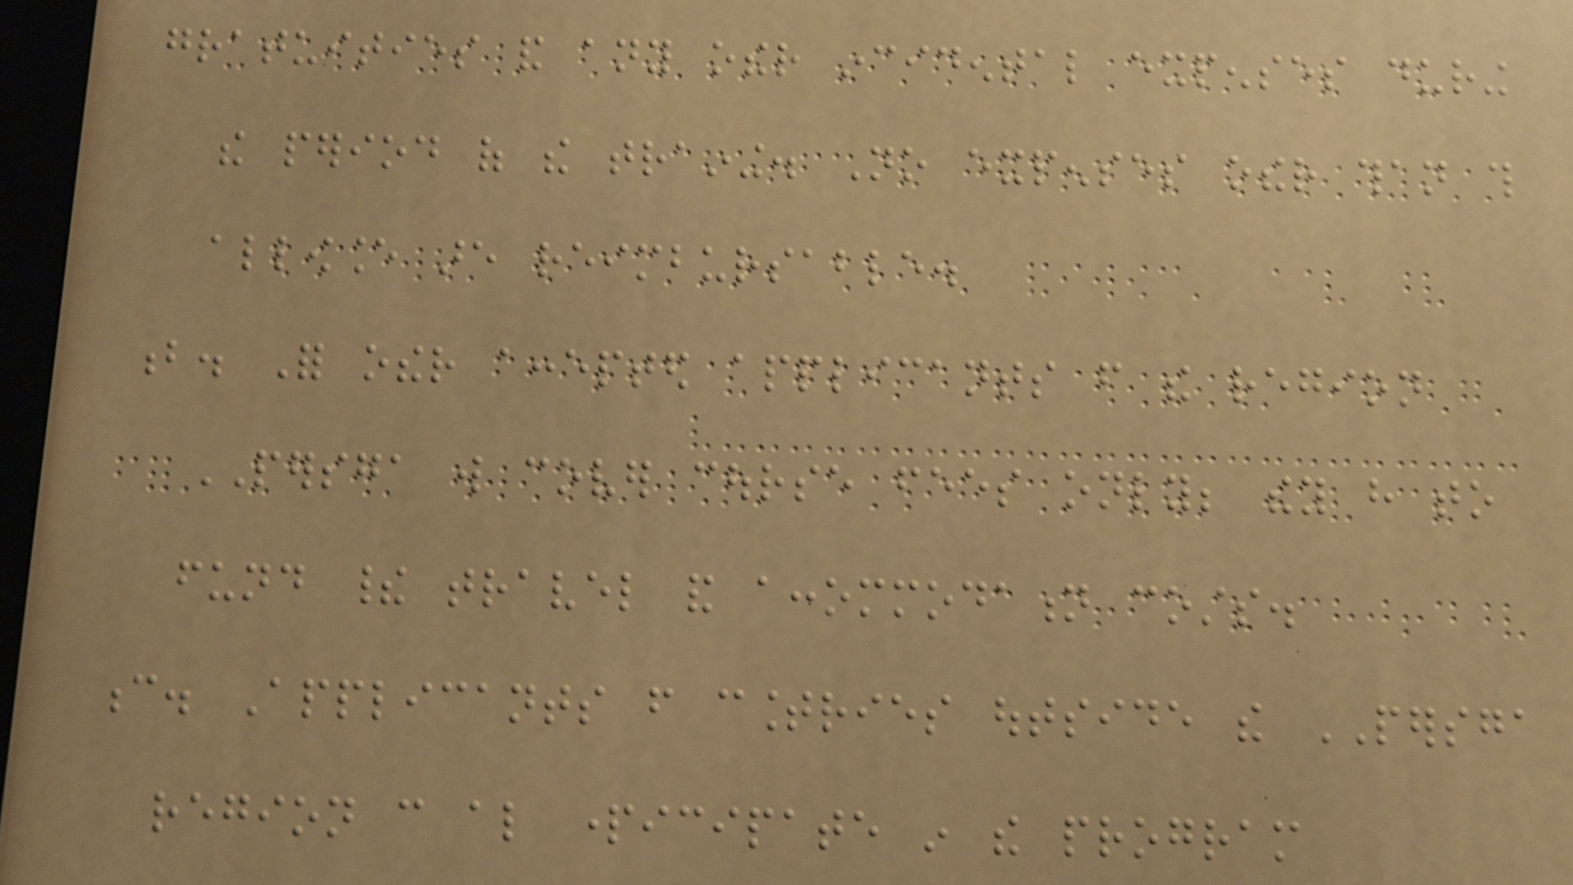gratuities and any other incidental expenses during
the period of the training. No expenses other than this
allowance are reimbursable.
b. For other accepted applicants from the region
PERSGA will cover course fees only; they have to
fund their travel and accommodation costs.
c. Applicants from countries outside the PERSGA
region can also participate in the program
